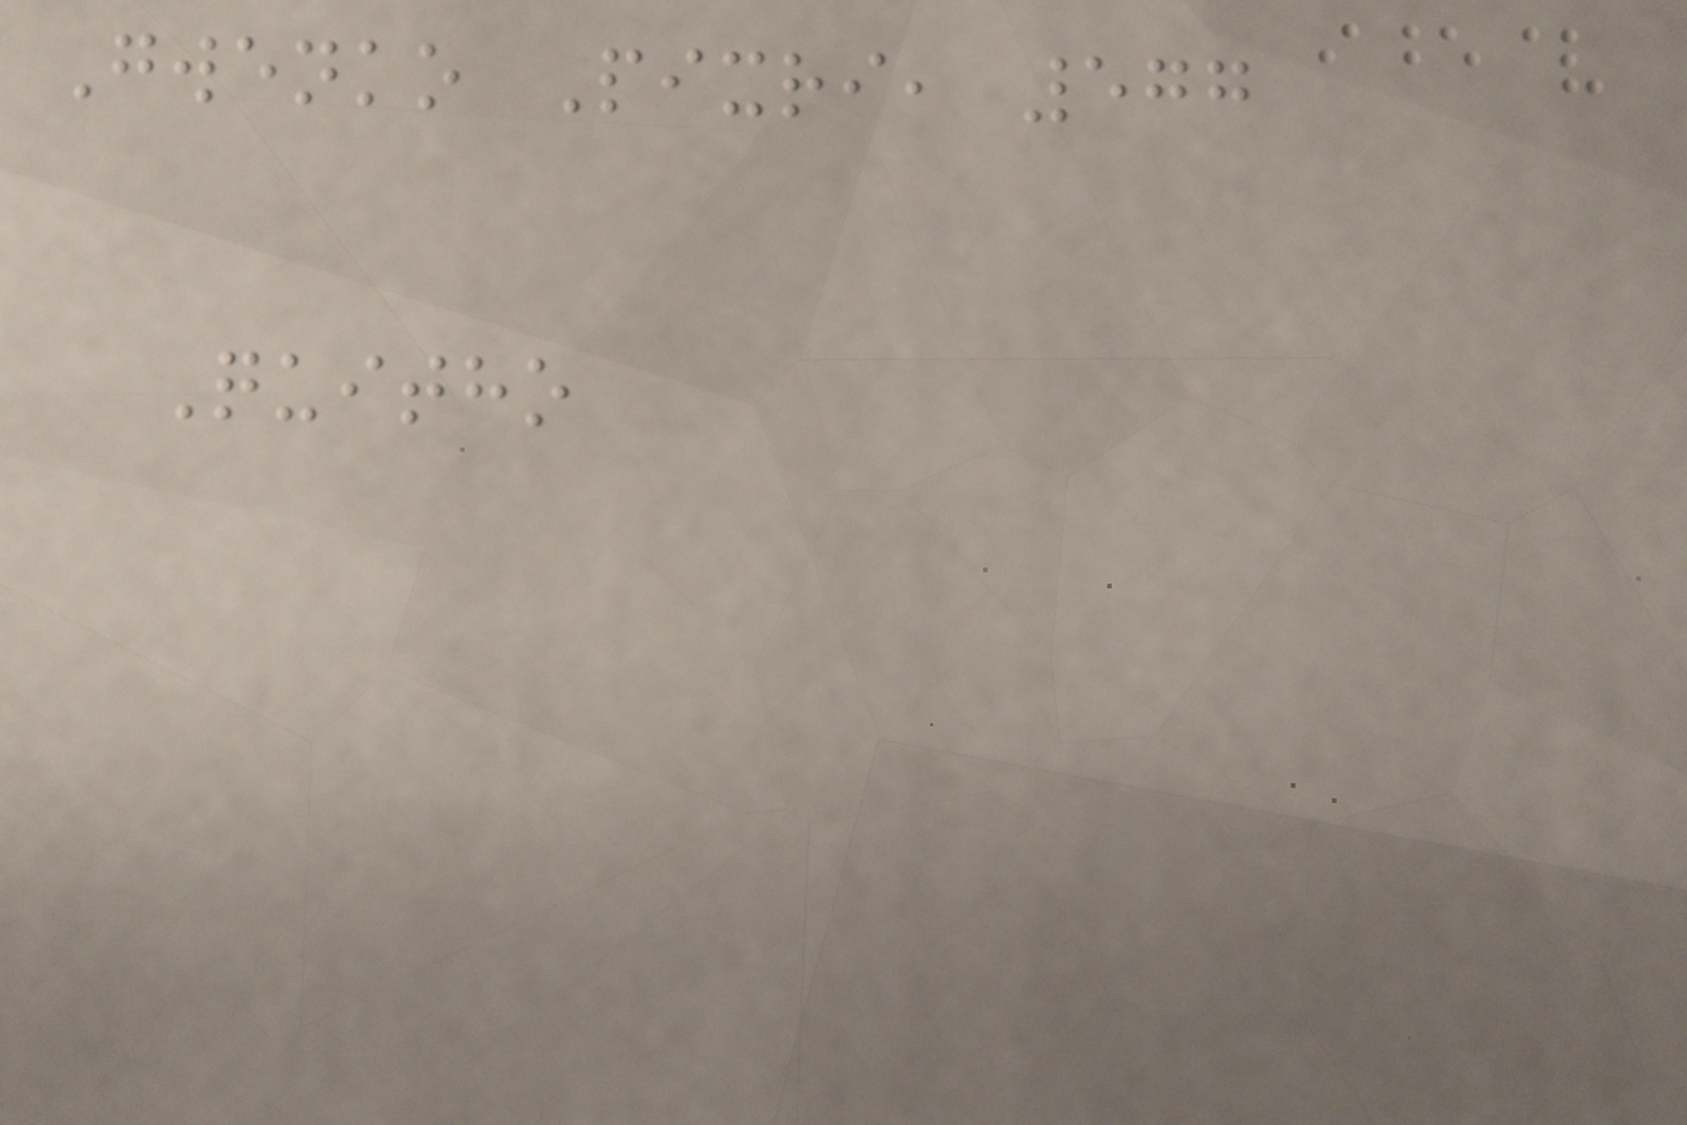Gwenko Pixri, 577
Quitho
